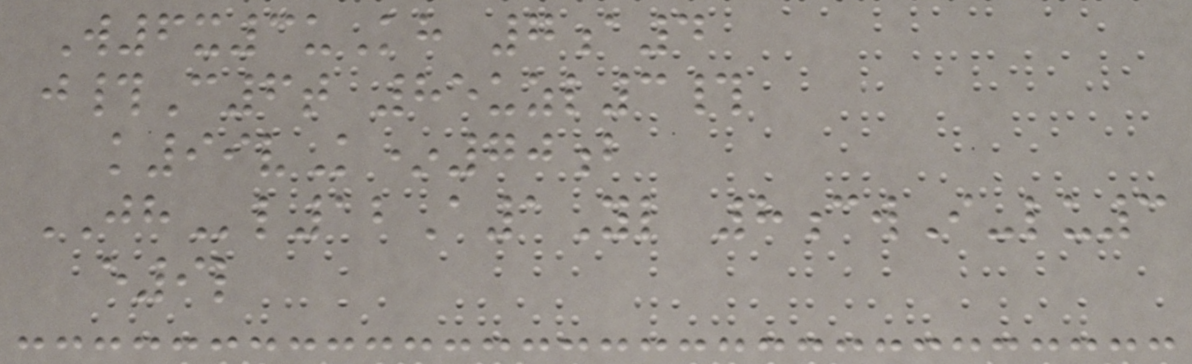W6x3uKh 7a4
j#C6t 85uzl3#
k99vK*70b
JHl12A1Yl 8cwI-lu3
e9l
